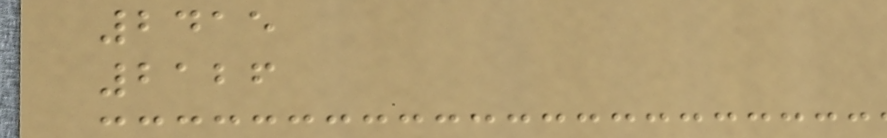2415
2126
